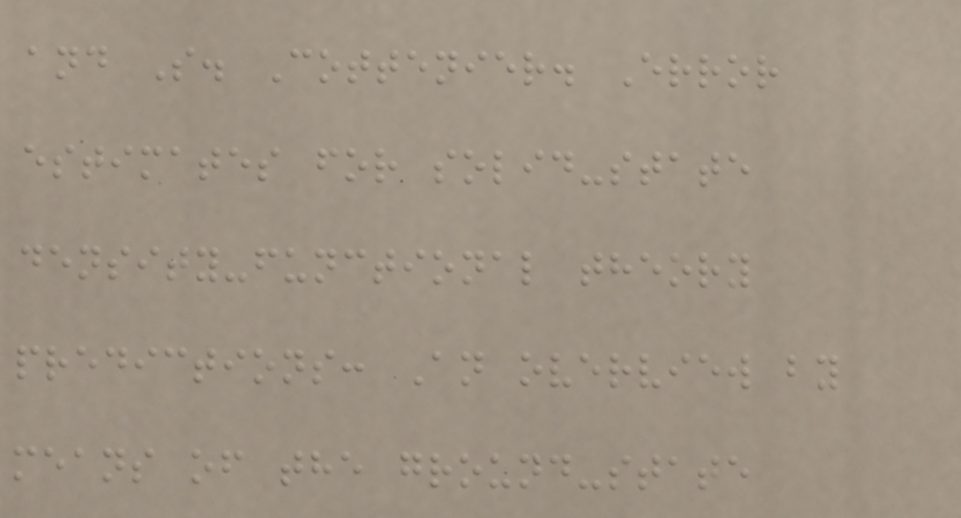and S. Cottenier. Error
estimates for solid-state
density-functional theory
predictions: An overview by
means of the ground-state
